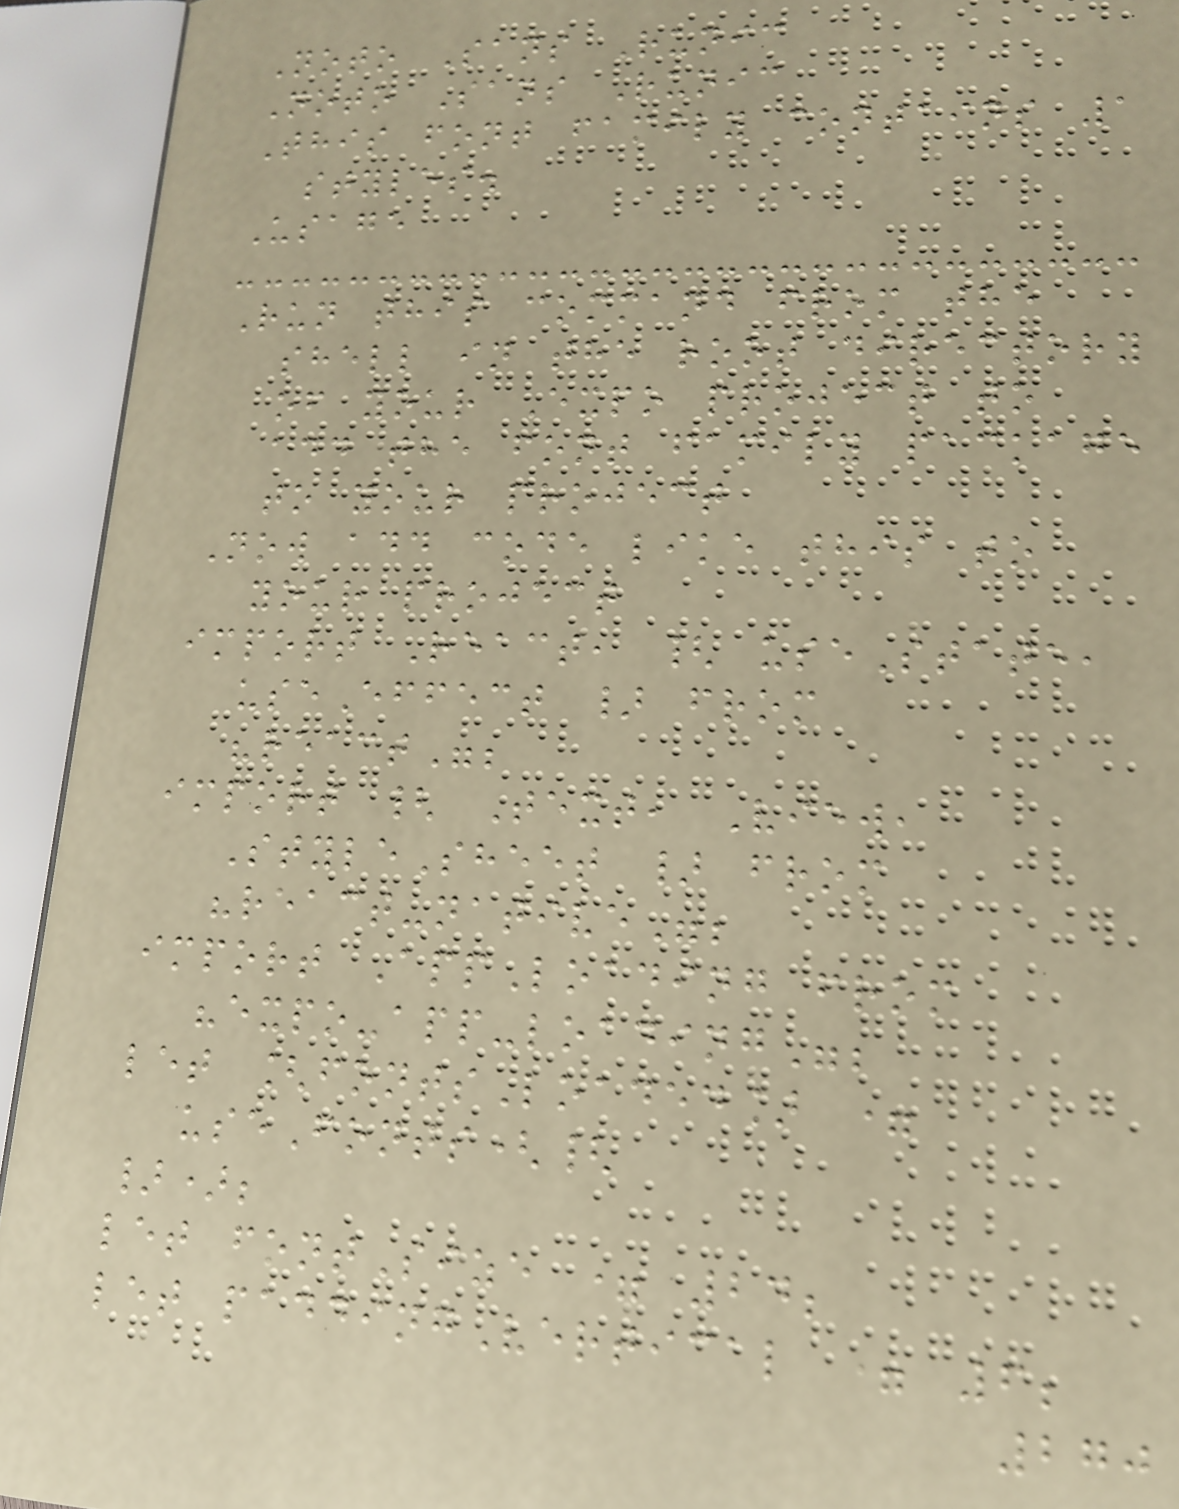Noto Sans Runic
Noto Sans Runic
This font family contains 1
styles.
Usage
Run this command from the
shell in the root directory
of your Expo project to
add the font family package
to your project
Now add code like this to
your project
import React, { useState,
useEffect } from
"react";
import { Text, View,
StyleSheet } from
"react-native";
import AppLoading from
"expo-app-loading";
let [fontsLoaded] =
useFonts({
});
let fontSize = 24;
let paddingVertical = 6;
270
